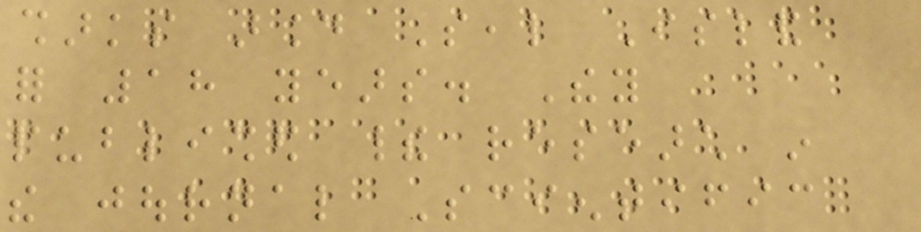sharks around Seal Island
for 18 years. They
published their research in
the journal Scientific
